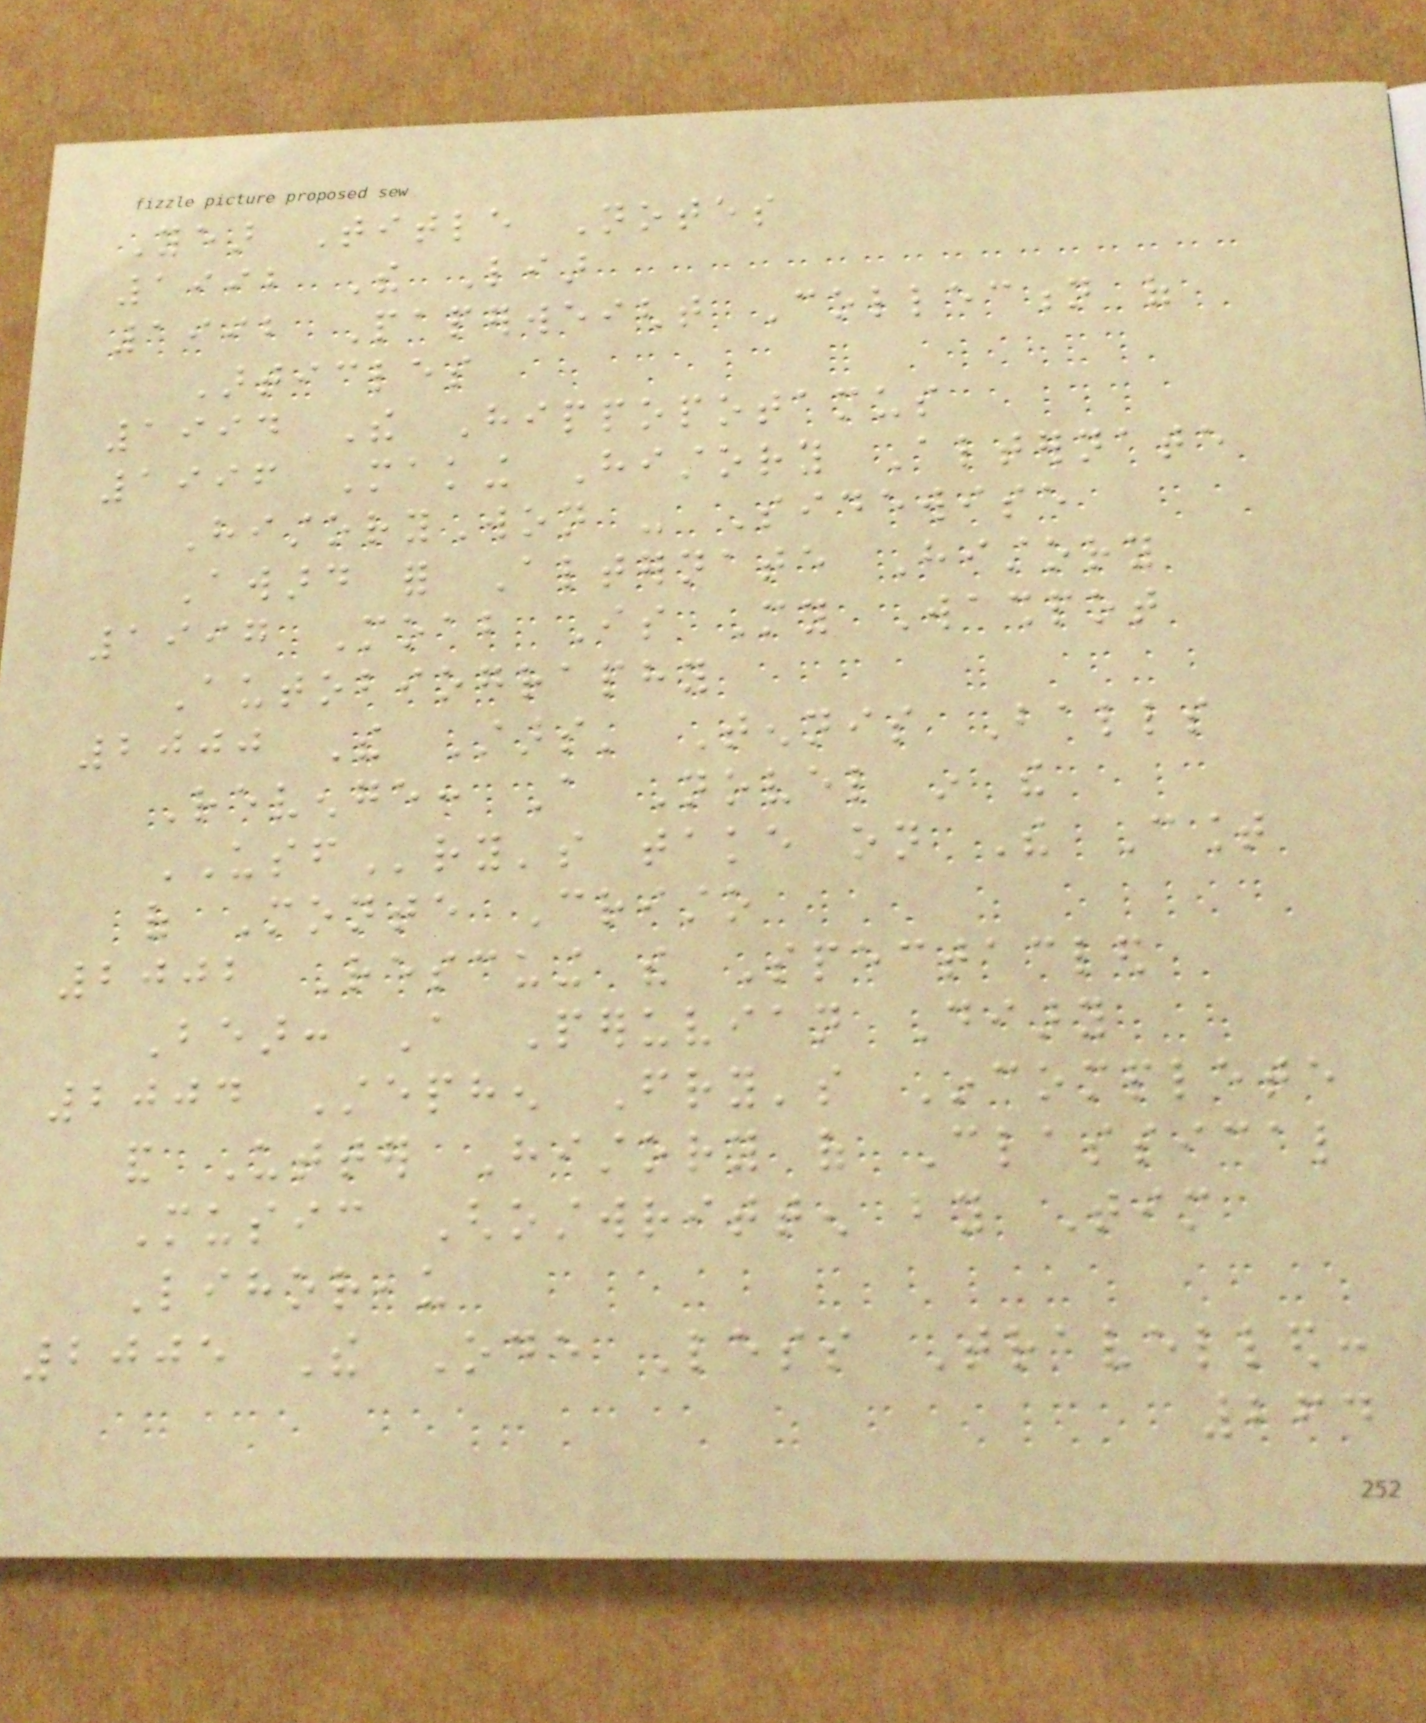Year Title Notes
1992 The Liar
1992 Paperweight Collection of
Articles
1994 The Hippopotamus
1996 Making History Alternate
HistoryWon - Sidewise
Award for Alternate History
1997 Moab Is My Washpot
Autobiography
2000 The Stars' Tennis Balls
Revenge: A Novel in the
USFry's take on The Count
of Monte Cristo
2002 Rescuing the Spectacled
Bear: A Peruvian Diary
2004 Stephen Fry's Incomplete
and Utter History of Classical
Music Ghostwritten by Tim
Lihoreau
2005 The Ode Less Travelled:
264
